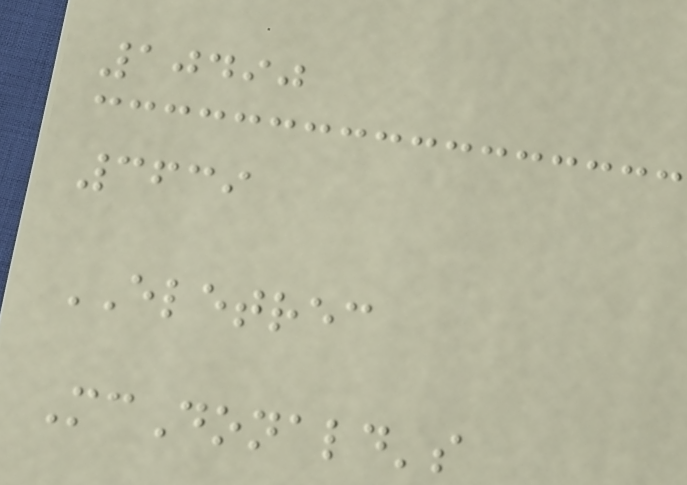10490
3639
ELETREC
McDonald's
